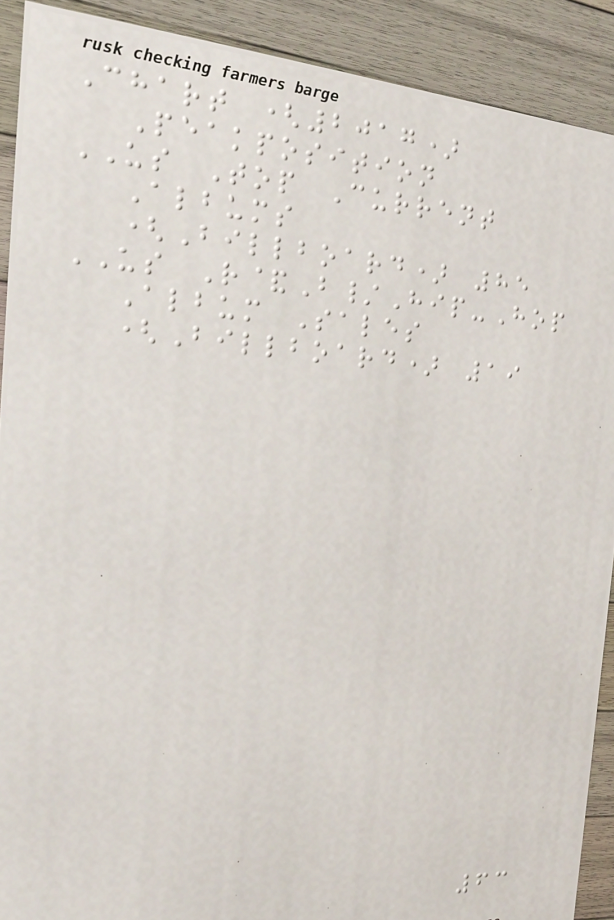Chart (2017)
Peakposition
US Top Current
Albums
(Billboard) 85
US R&B/Hip-Hop
Album Sales
(Billboard) 19
63
